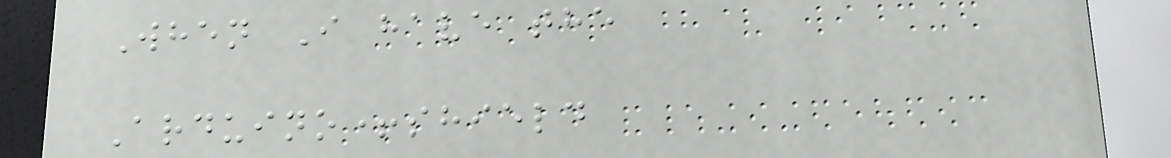When I have the
Arduino+shield
